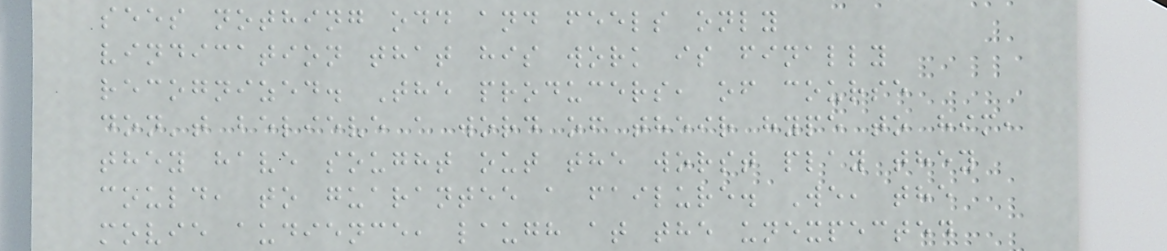sees nothing odd and feels only
vindication that his work is finally
recognized. The producers, of course
don't believe a word of their hype to him,
they have sought out the worst play they
could, to guarantee a failure. We, the
movie audience, laugh at the unexpected
